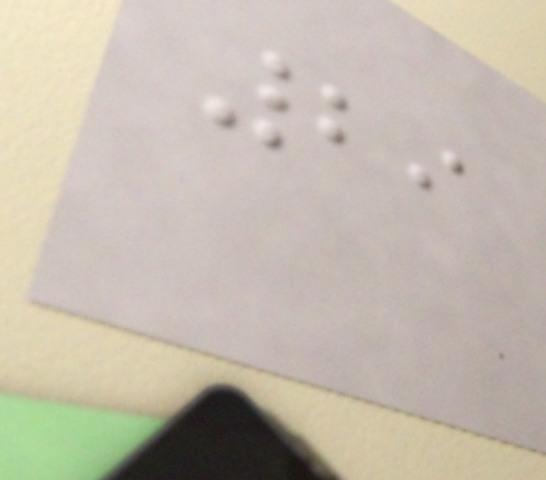29
